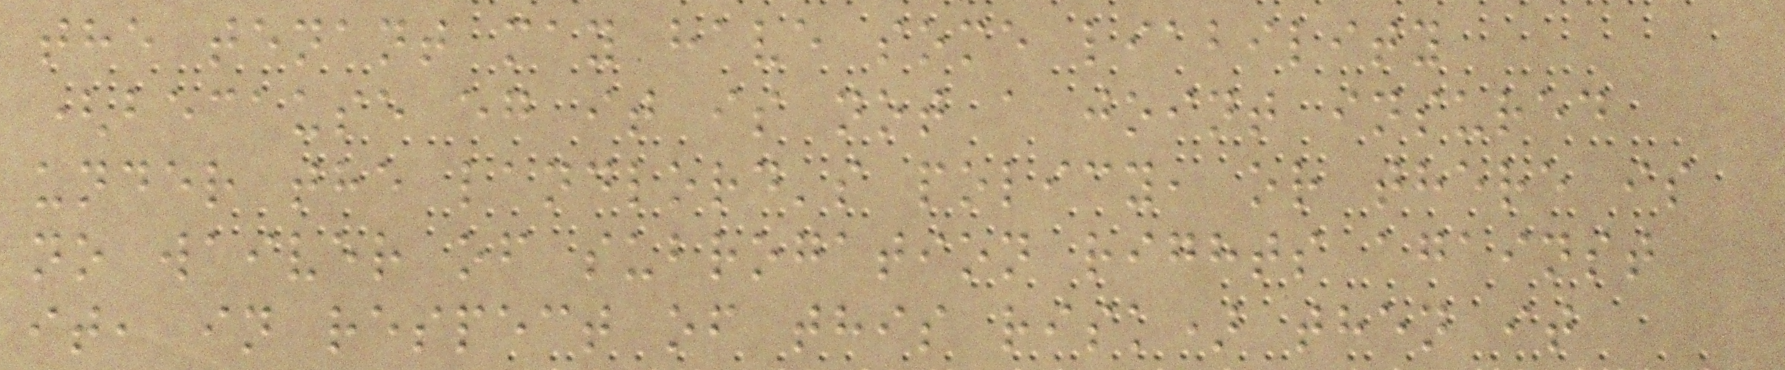the tenant may have some liability
(because eg it is not a joint insured
under the landlord's policy, or there is
no waiver of subrogation rights against
it, in respect of this risk) then it
